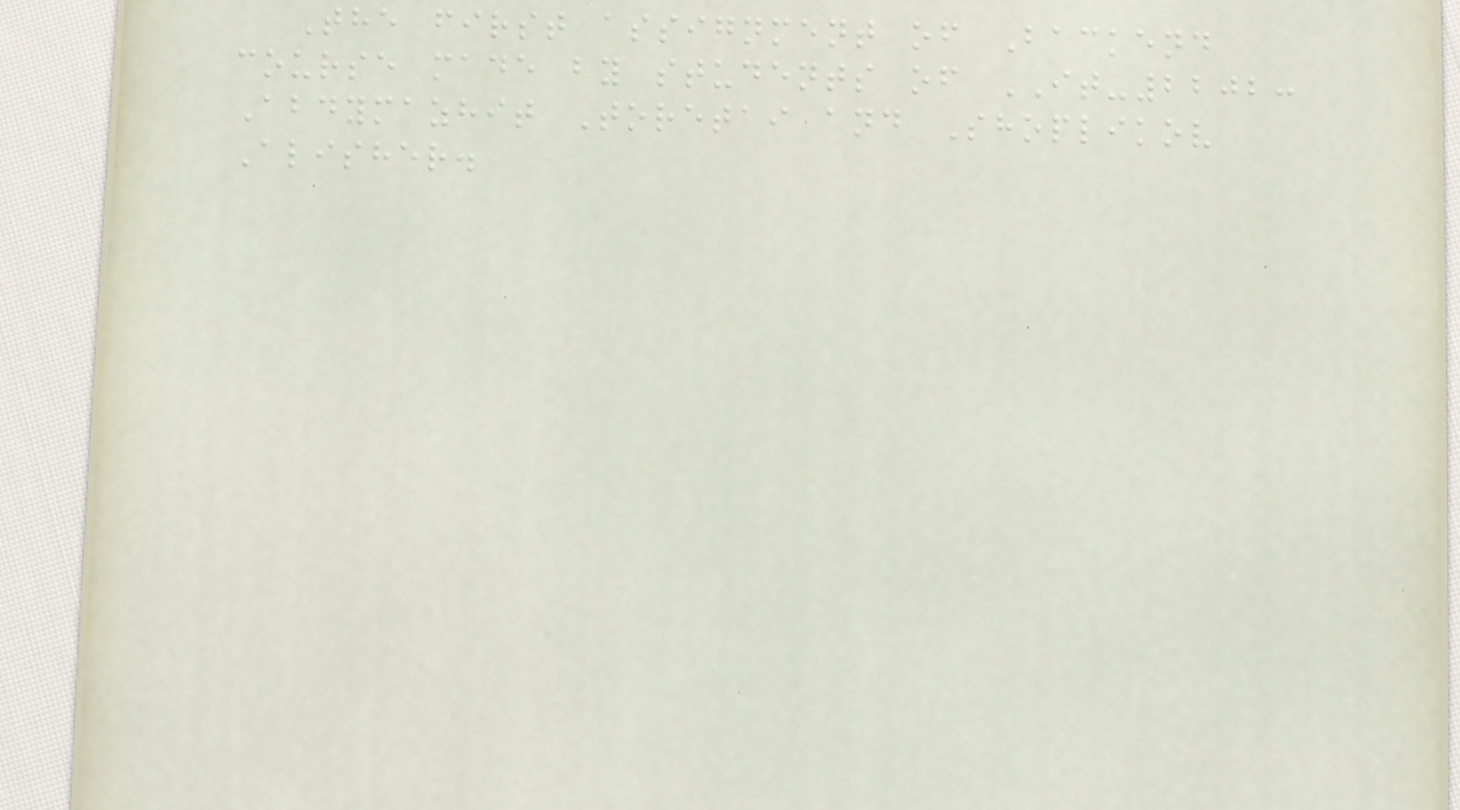The first assignment of Backend
course made by students of IT-2202:
Abdymazhit Toretai and Shoplikov
Alisher.
